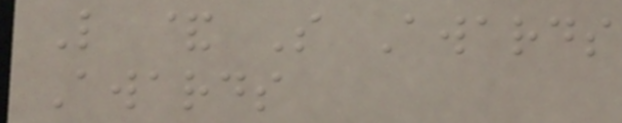L & S Awards
Awards
